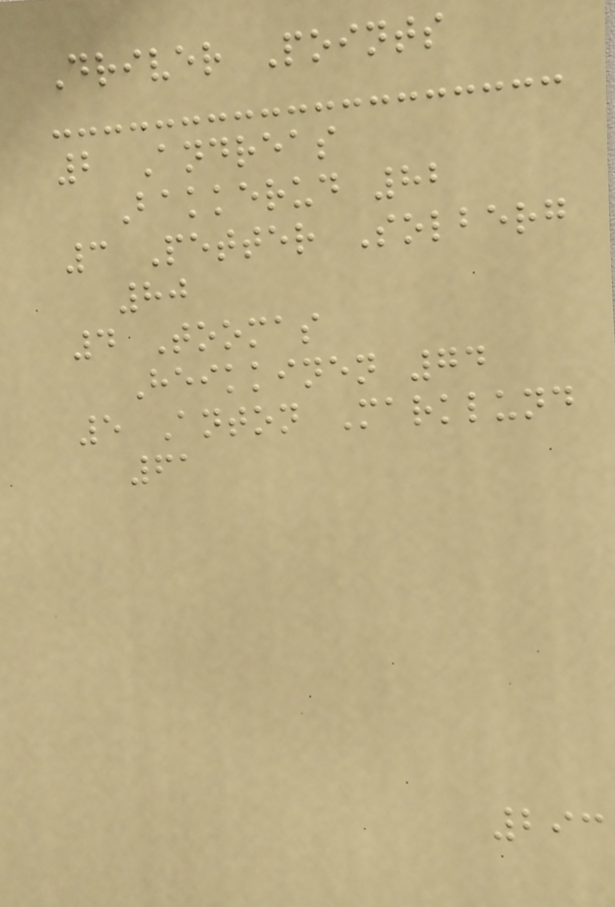Driver Points
2 Andreas
Bakkerud 82
3 Petter Solberg
80
4 Toomas
Heikkinen 74
5 Anton Marklund
61
293
